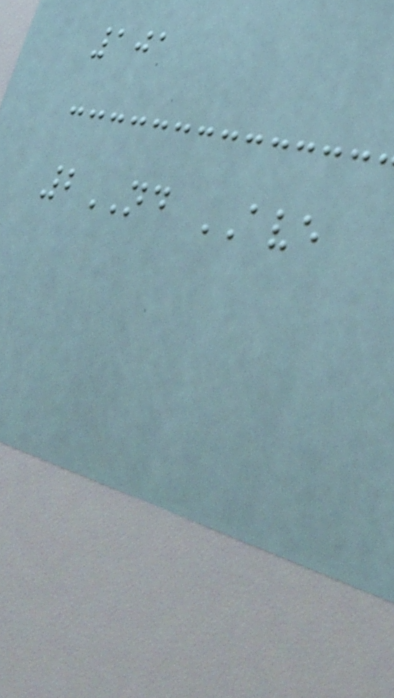101
2ND AVE
